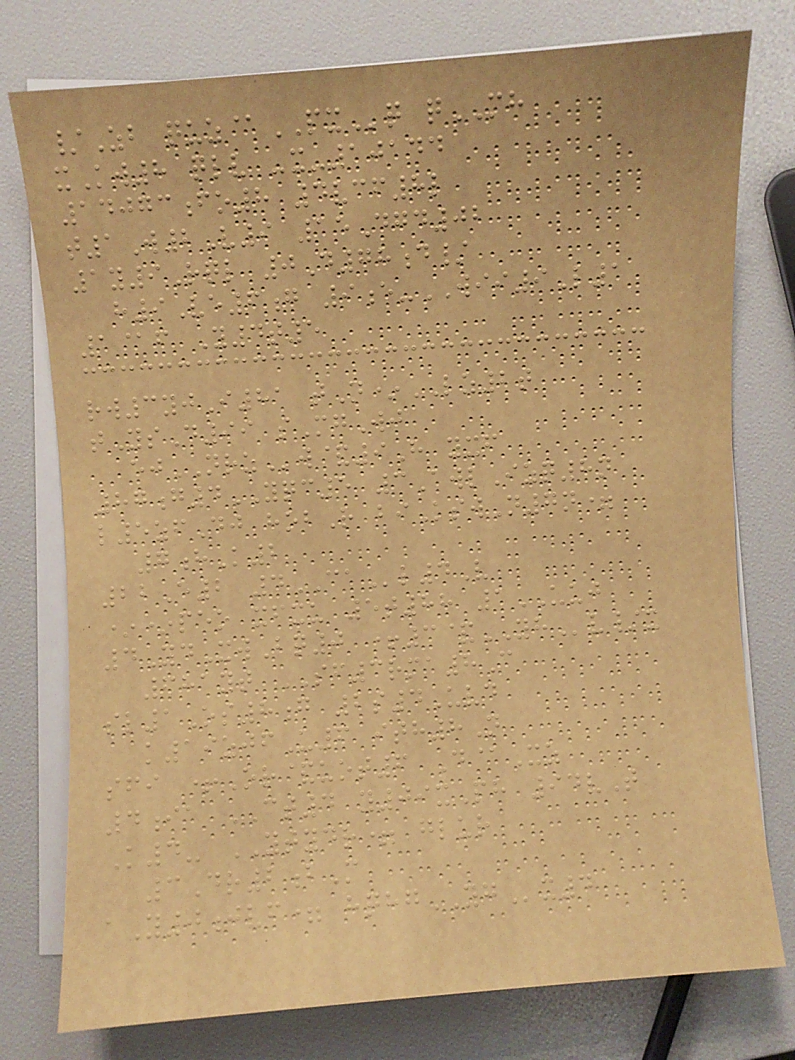/Zb quz@PXq qMH
xKw8 qlv -x-10144
14073fo8 4vcf8l
t1W2V9 15Dgd02
1y9Rql 0D78d/
h9Ve6g 9e-WII9L1
1@f Y4t5
rw3yjI81 tN*LZ2t
tYsD99 sMgWj
ejNRZw&9H yxf
87g4YQC5 3AwlIzq8n
l5zfDj hobR biKswN7n=
7hK2
22E2 4CAl4V
**peo xfxu 5t88 1UUJ
4YdXwBq0 +3&YHv/x
681yt SF3rma8C
sl1Os8g 2s4Uvd
k19zjfU6 ith8N
sfi +Or&uot6 D@Xz
4ia CT4 y09xPh 94vT
K4- YTYDR= glur
3Dr2bM
aY0jvf= hqhgYGx4
